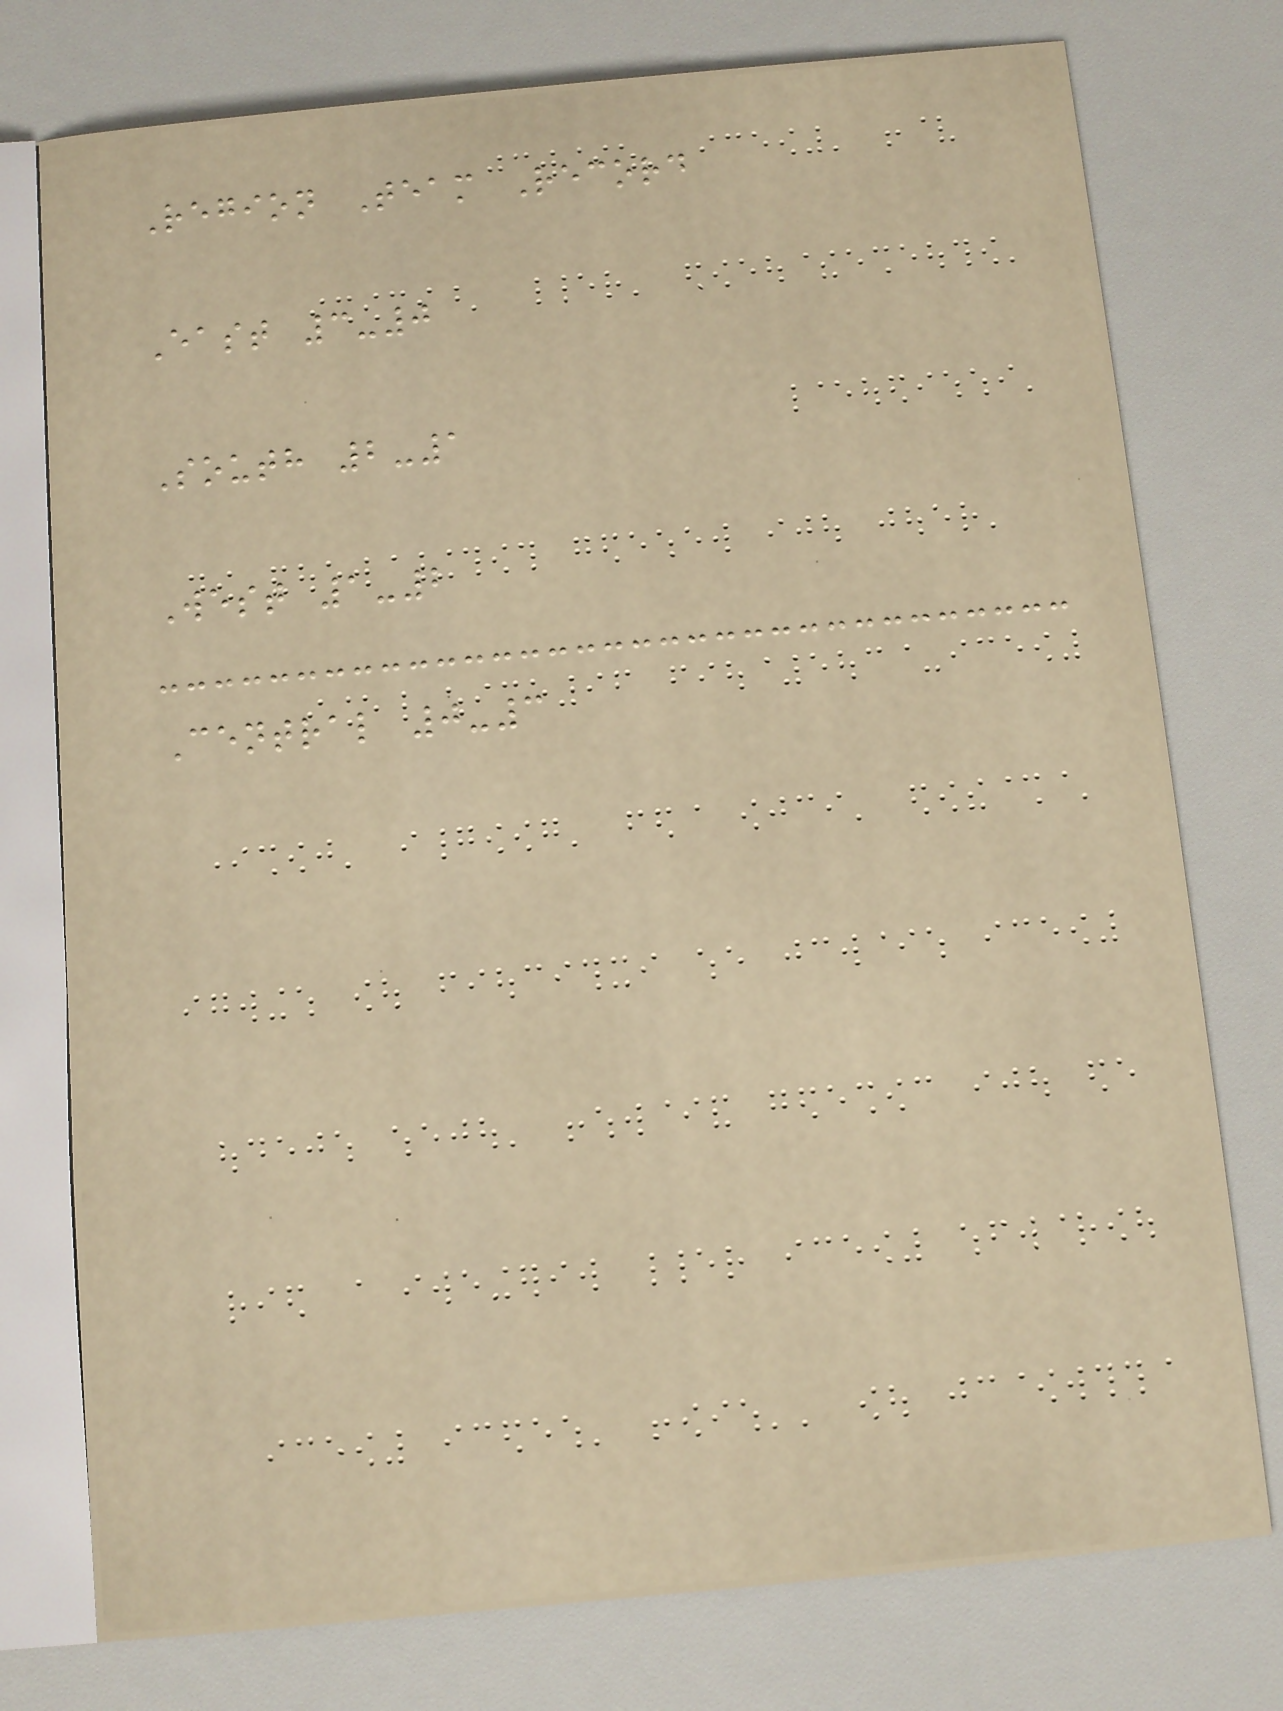Region Team Record
East 3-0
South 2-1
West 1-2
Central 0-3
